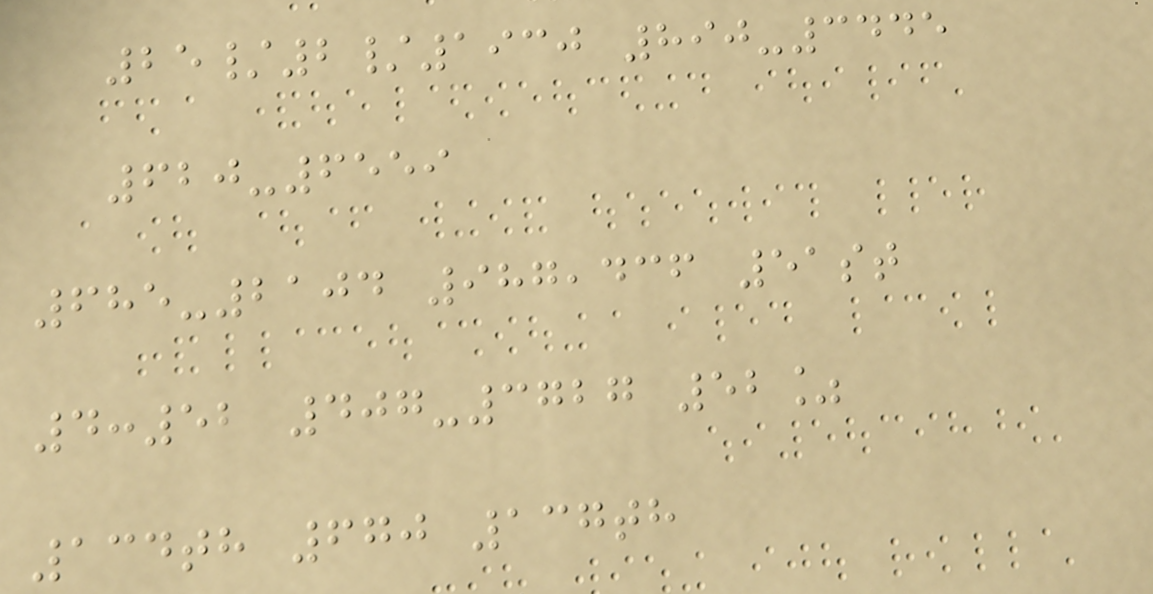25/2/1930 890-3445
620-6559
685-2104 987,436 51st
4:52 407-3727 52%
134th 670 137th
